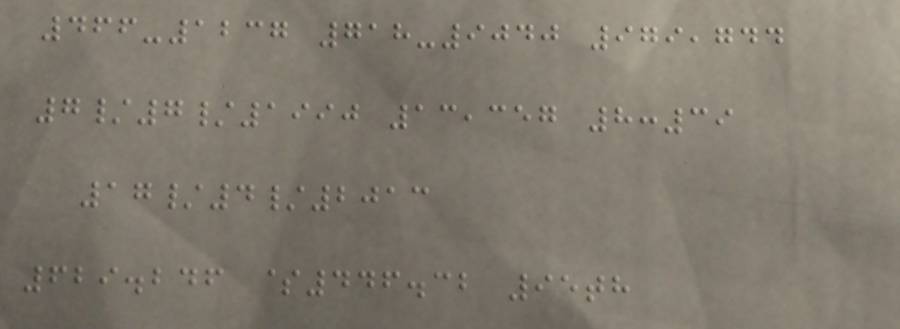466-1237 718-9040 979,744
7/7/1990 13,357 8:39
17/4/2013
629.246 $446.32 95th
